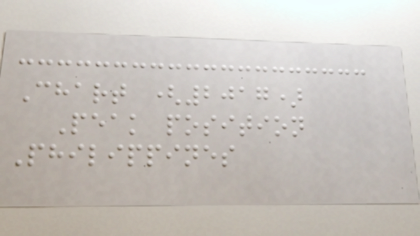Chart (2017)
Peak position
Philippines
